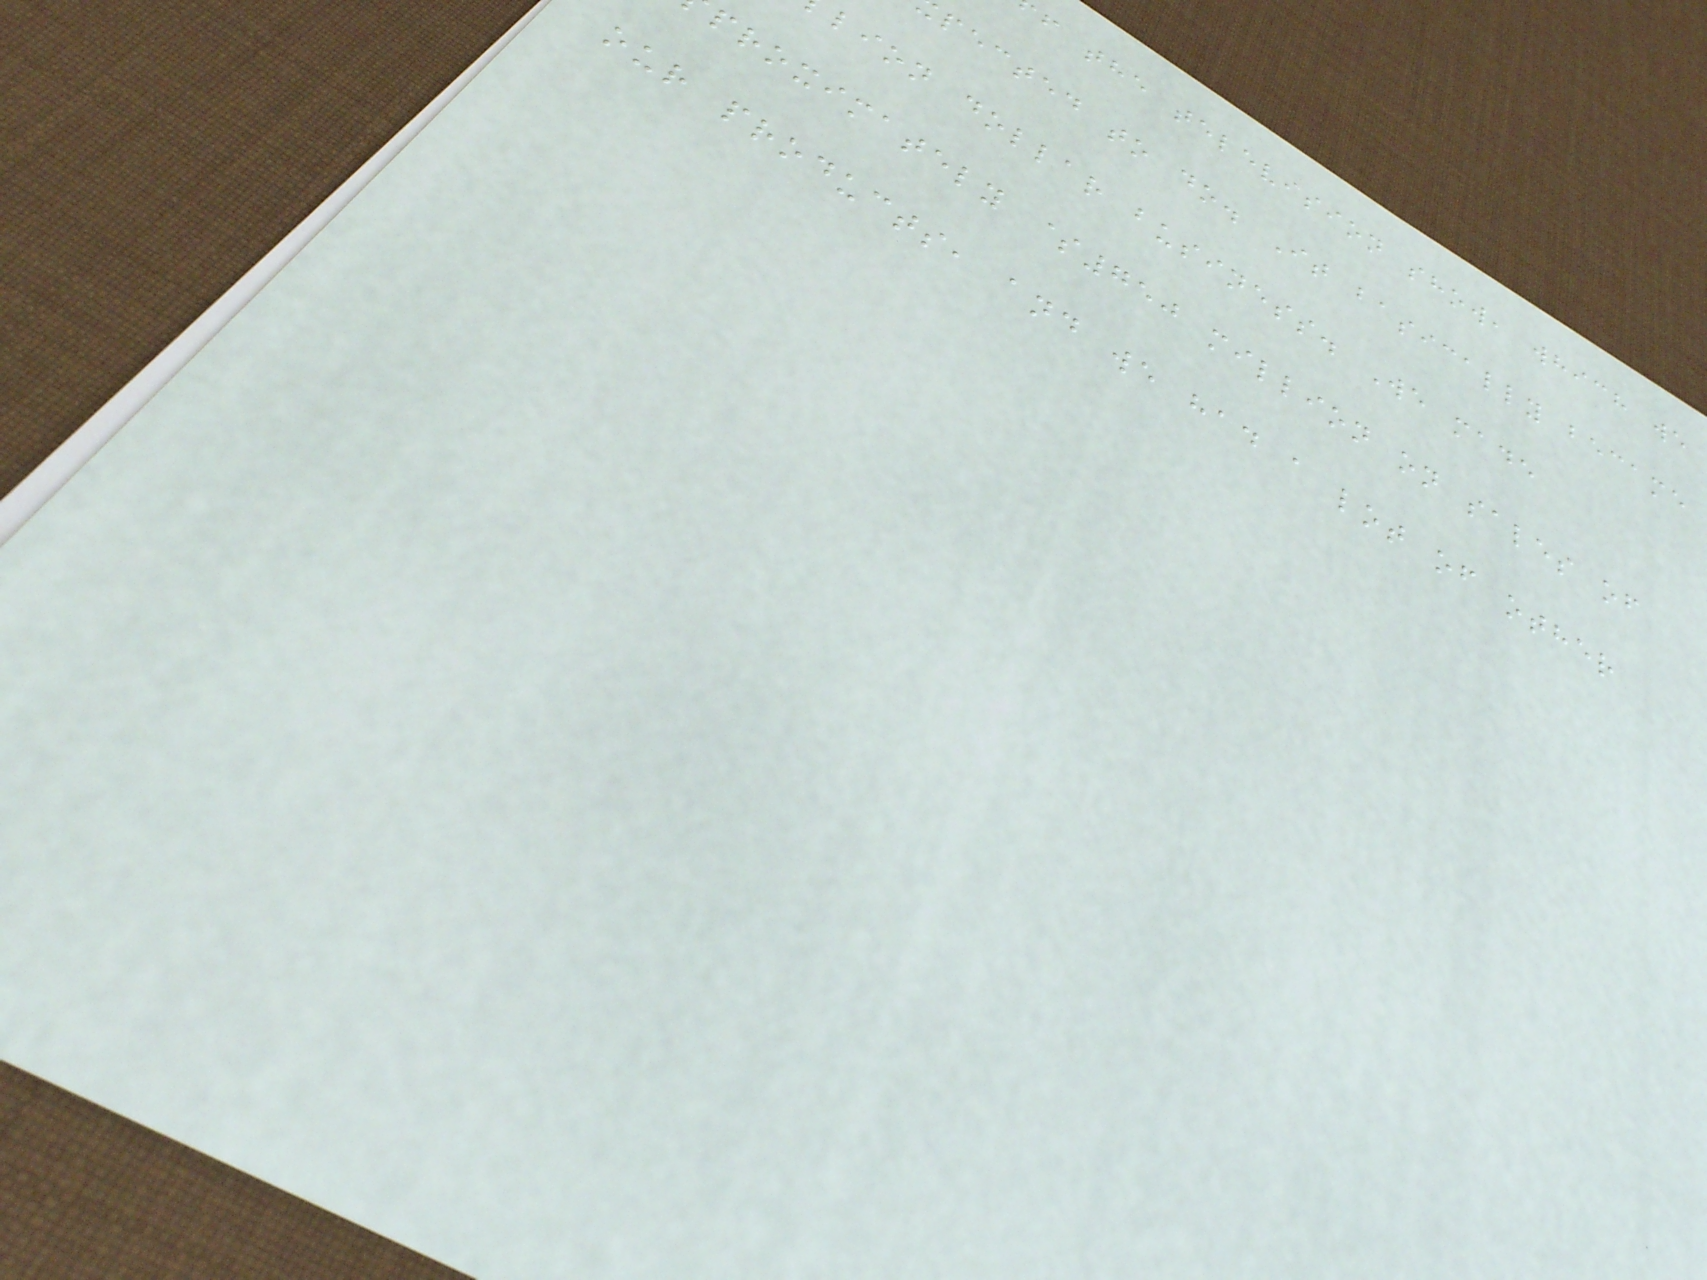f the television show, which we
pected to do. It basically became
lion dollar business. We made
proximately $750 million on sales of
our products, and we had a lot of other
